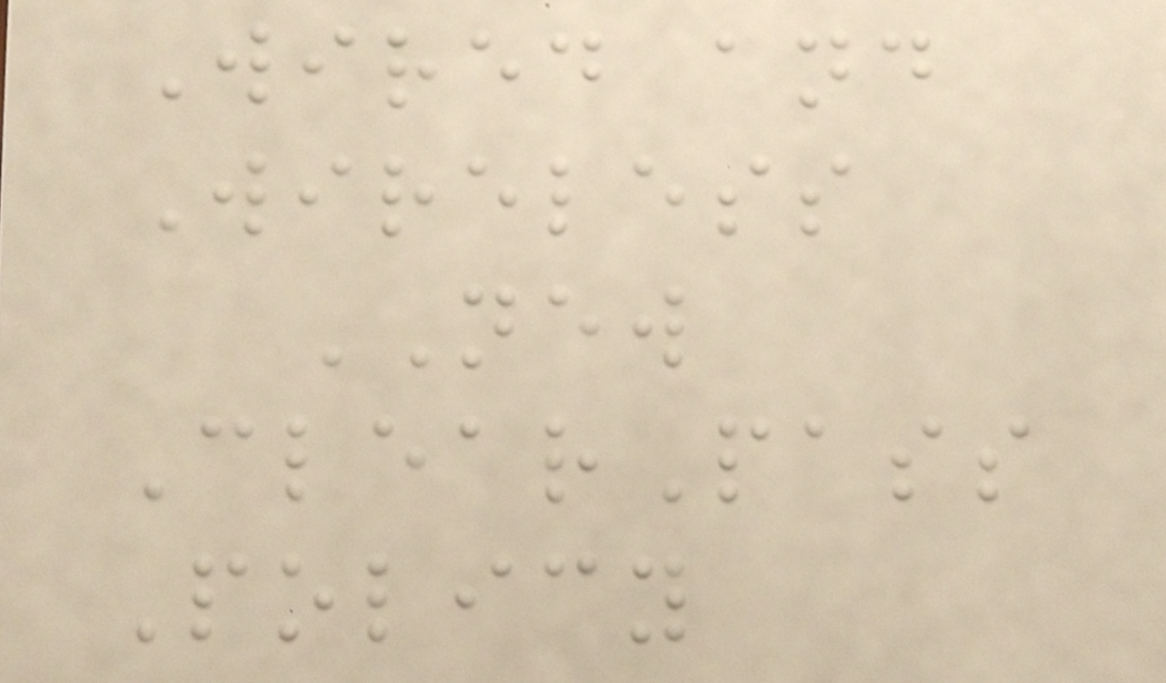Wired and
Wireless
NEW
ClearPass
Policy
